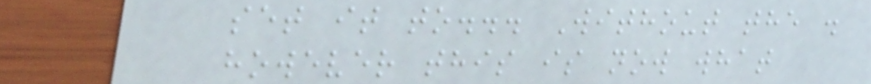set it to... Without the .
however this is now what
